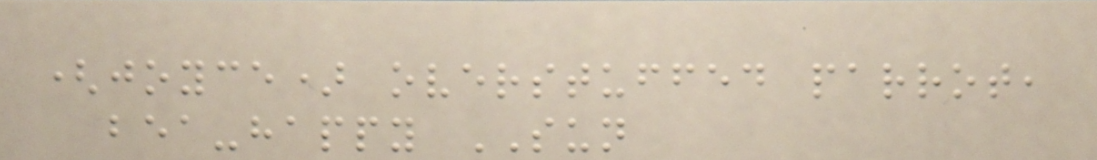(joyce) overstuffed parrot,
bea-happy SUN
